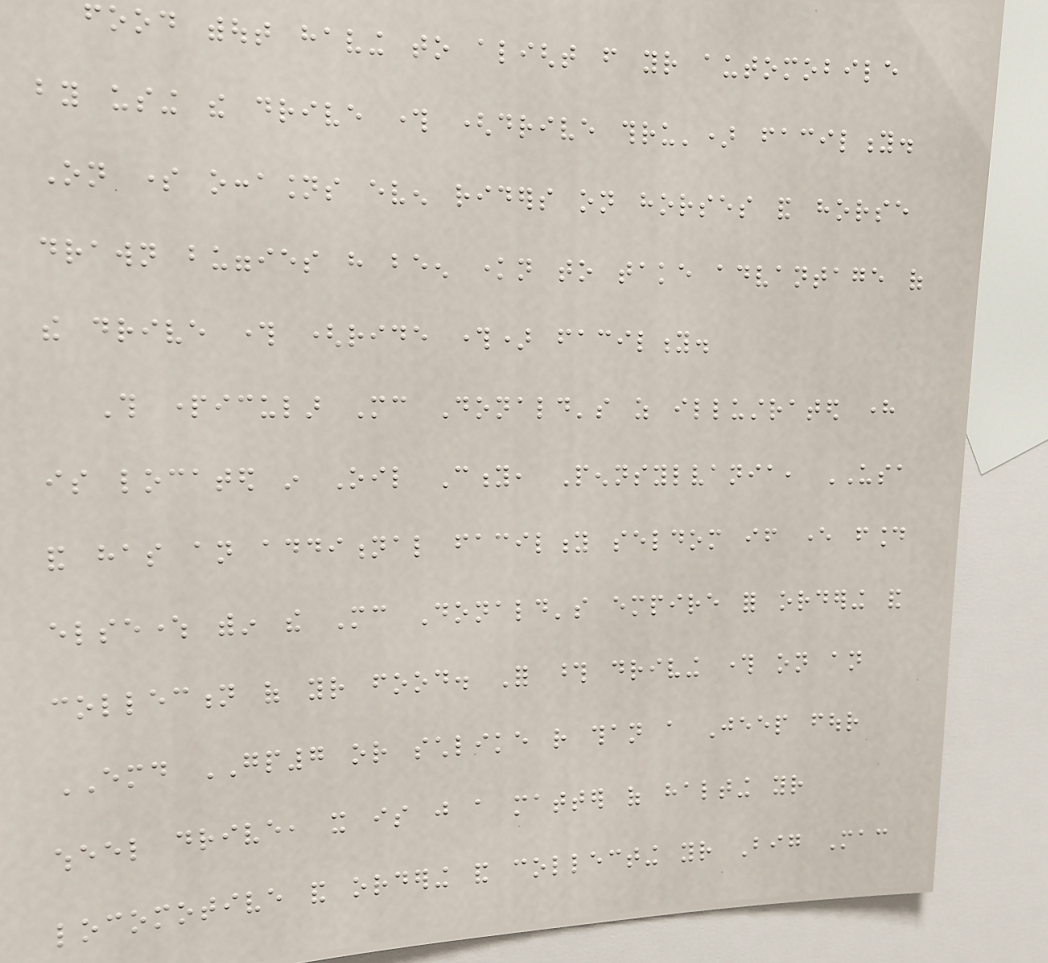food without having to alight from your automobile
by using the drive through (drive thru') facility.
On some occasions even riders on horses and horse
drawn buggies have been known to take advantage of
the drive through (ride through) facility.
This particular Mc Donald's as illustrated here
is located in Oil City, Pennsylvania, USA
and has an additional facility seldom if ever found
elsewhere within the Mc Donald's empire for ordering and
collection of your food. For those driving through on an
EMD GP7 or suchlike rather than a Jeep four
wheel drive, it is just a matter of halting your
locomotive and ordering and collecting your Big Mac
